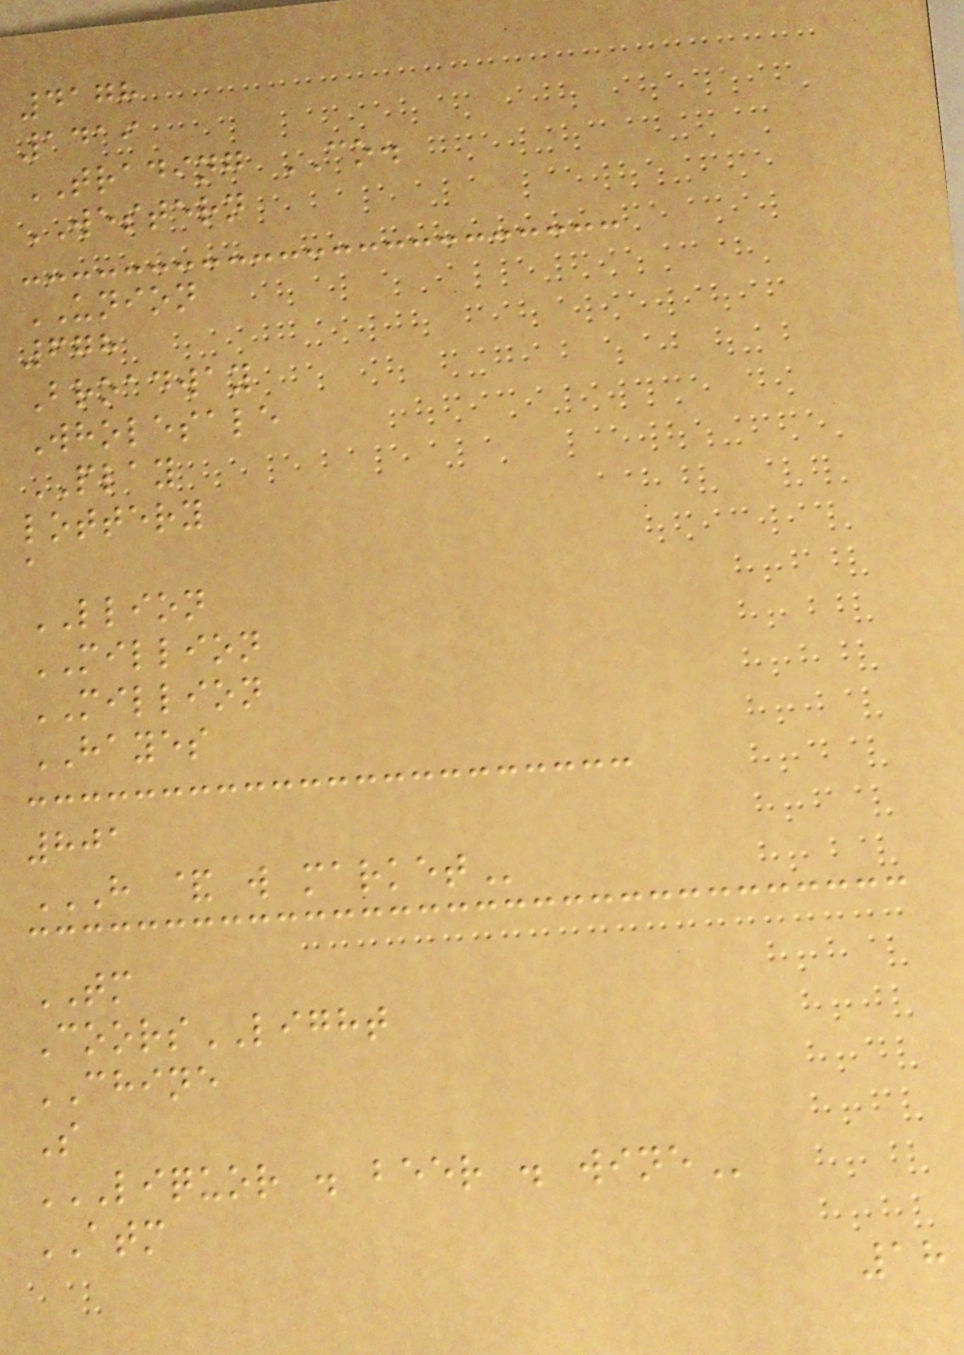4178
1419
TRADING CO.
WESTERN
UNION
678
Broadway
Wholesale
PLAY
lottery
a
LLION
MILLION
MILLION
HAYES
801
H & W MARKET
TM
CoorsLIGHT
CHINE
S
LIQUOR . BEER . WINE
ATM
18
